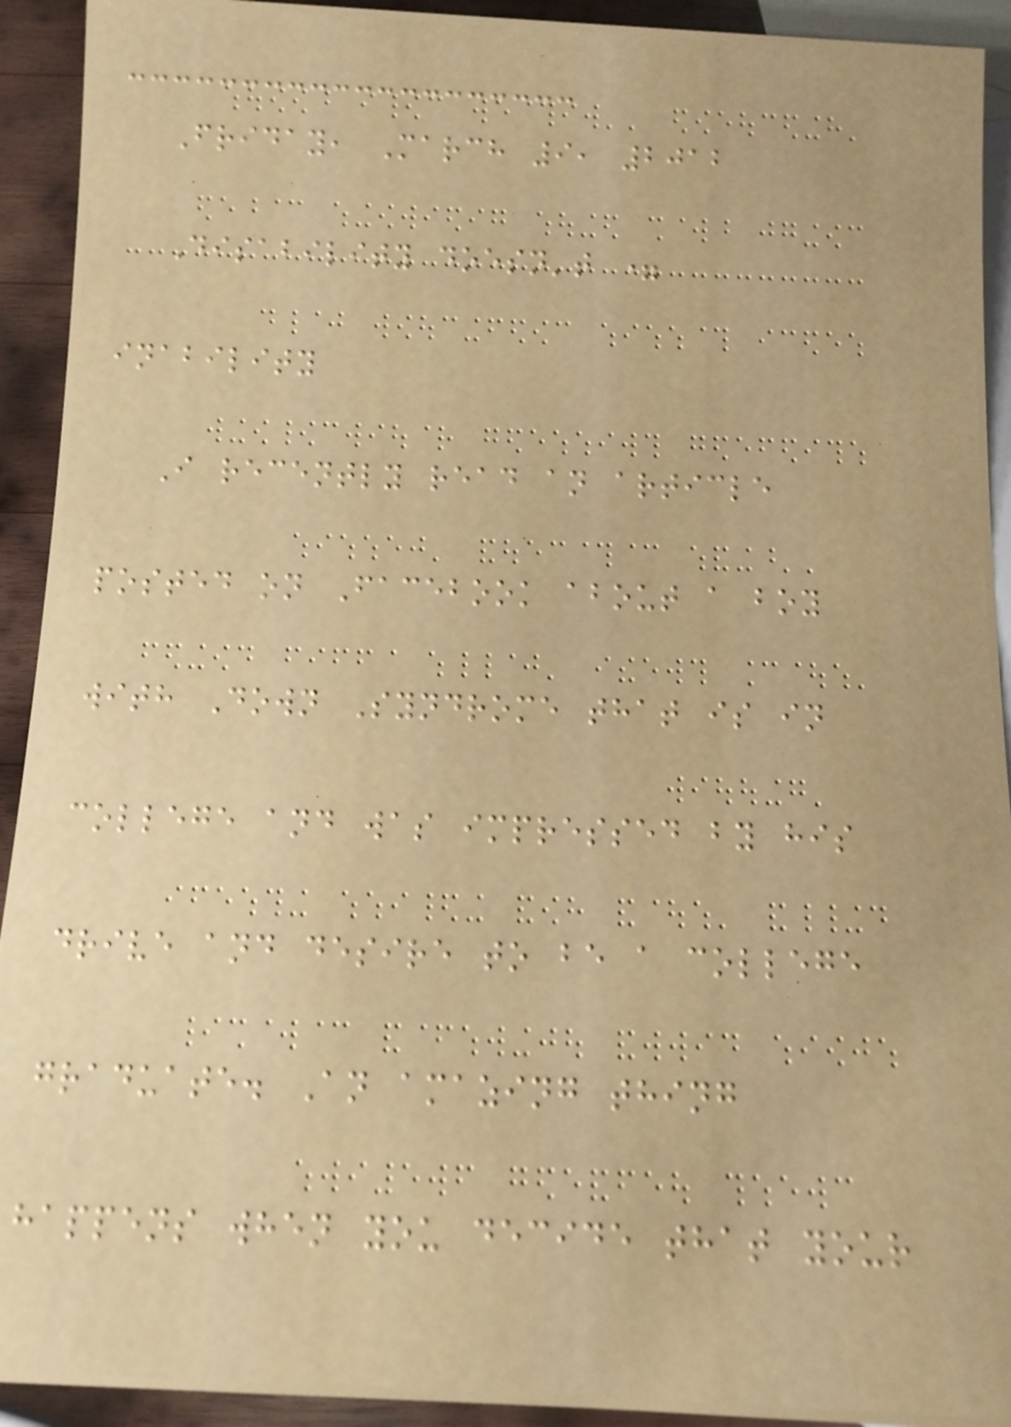Friday, March 9, 2012
Disability doesn't =
inability
I recently read an article
posted on Facebook about a boy
with Down Syndrome that is in
college and was impressed by his
drive and desire to be a college
graduate. An amazing thing
happens when you decide that your
